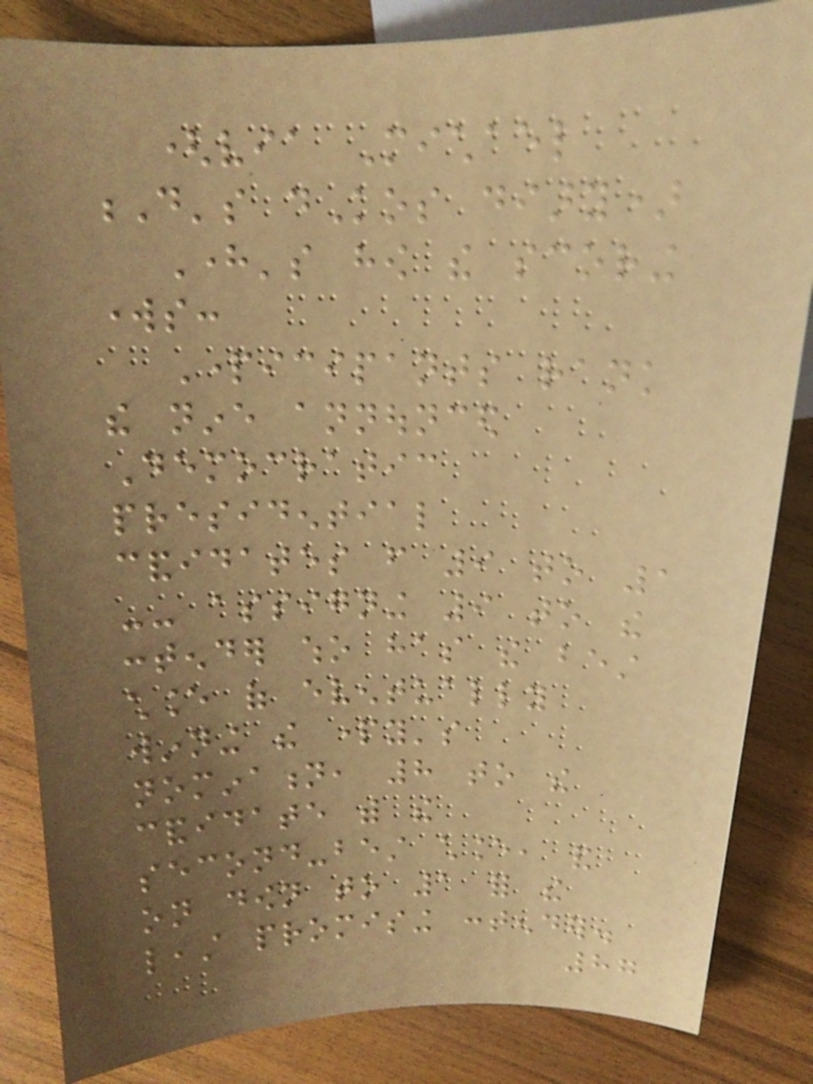(via Michael
D's dKos diary)
Here's how the scoring
works:
Participants rank
the nine announced
Democratic
presidential
candidates from 9 to 1
-- assigning 9 to the
contender who has the best
chance of eventually
winning the party's
nomination, 8 to the
candidate with the
second-best chance, and
on down to 1 for the
least promising contender.
87
